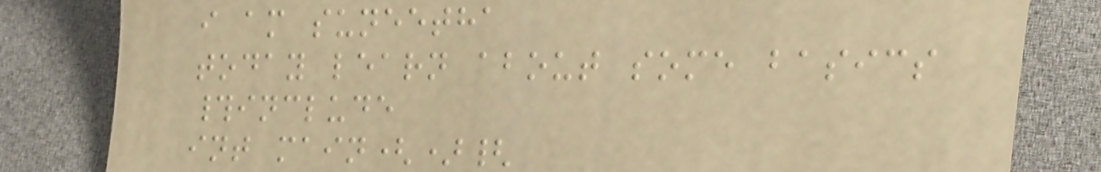i am suneetha
today learn about some basics
#include
int main(){
